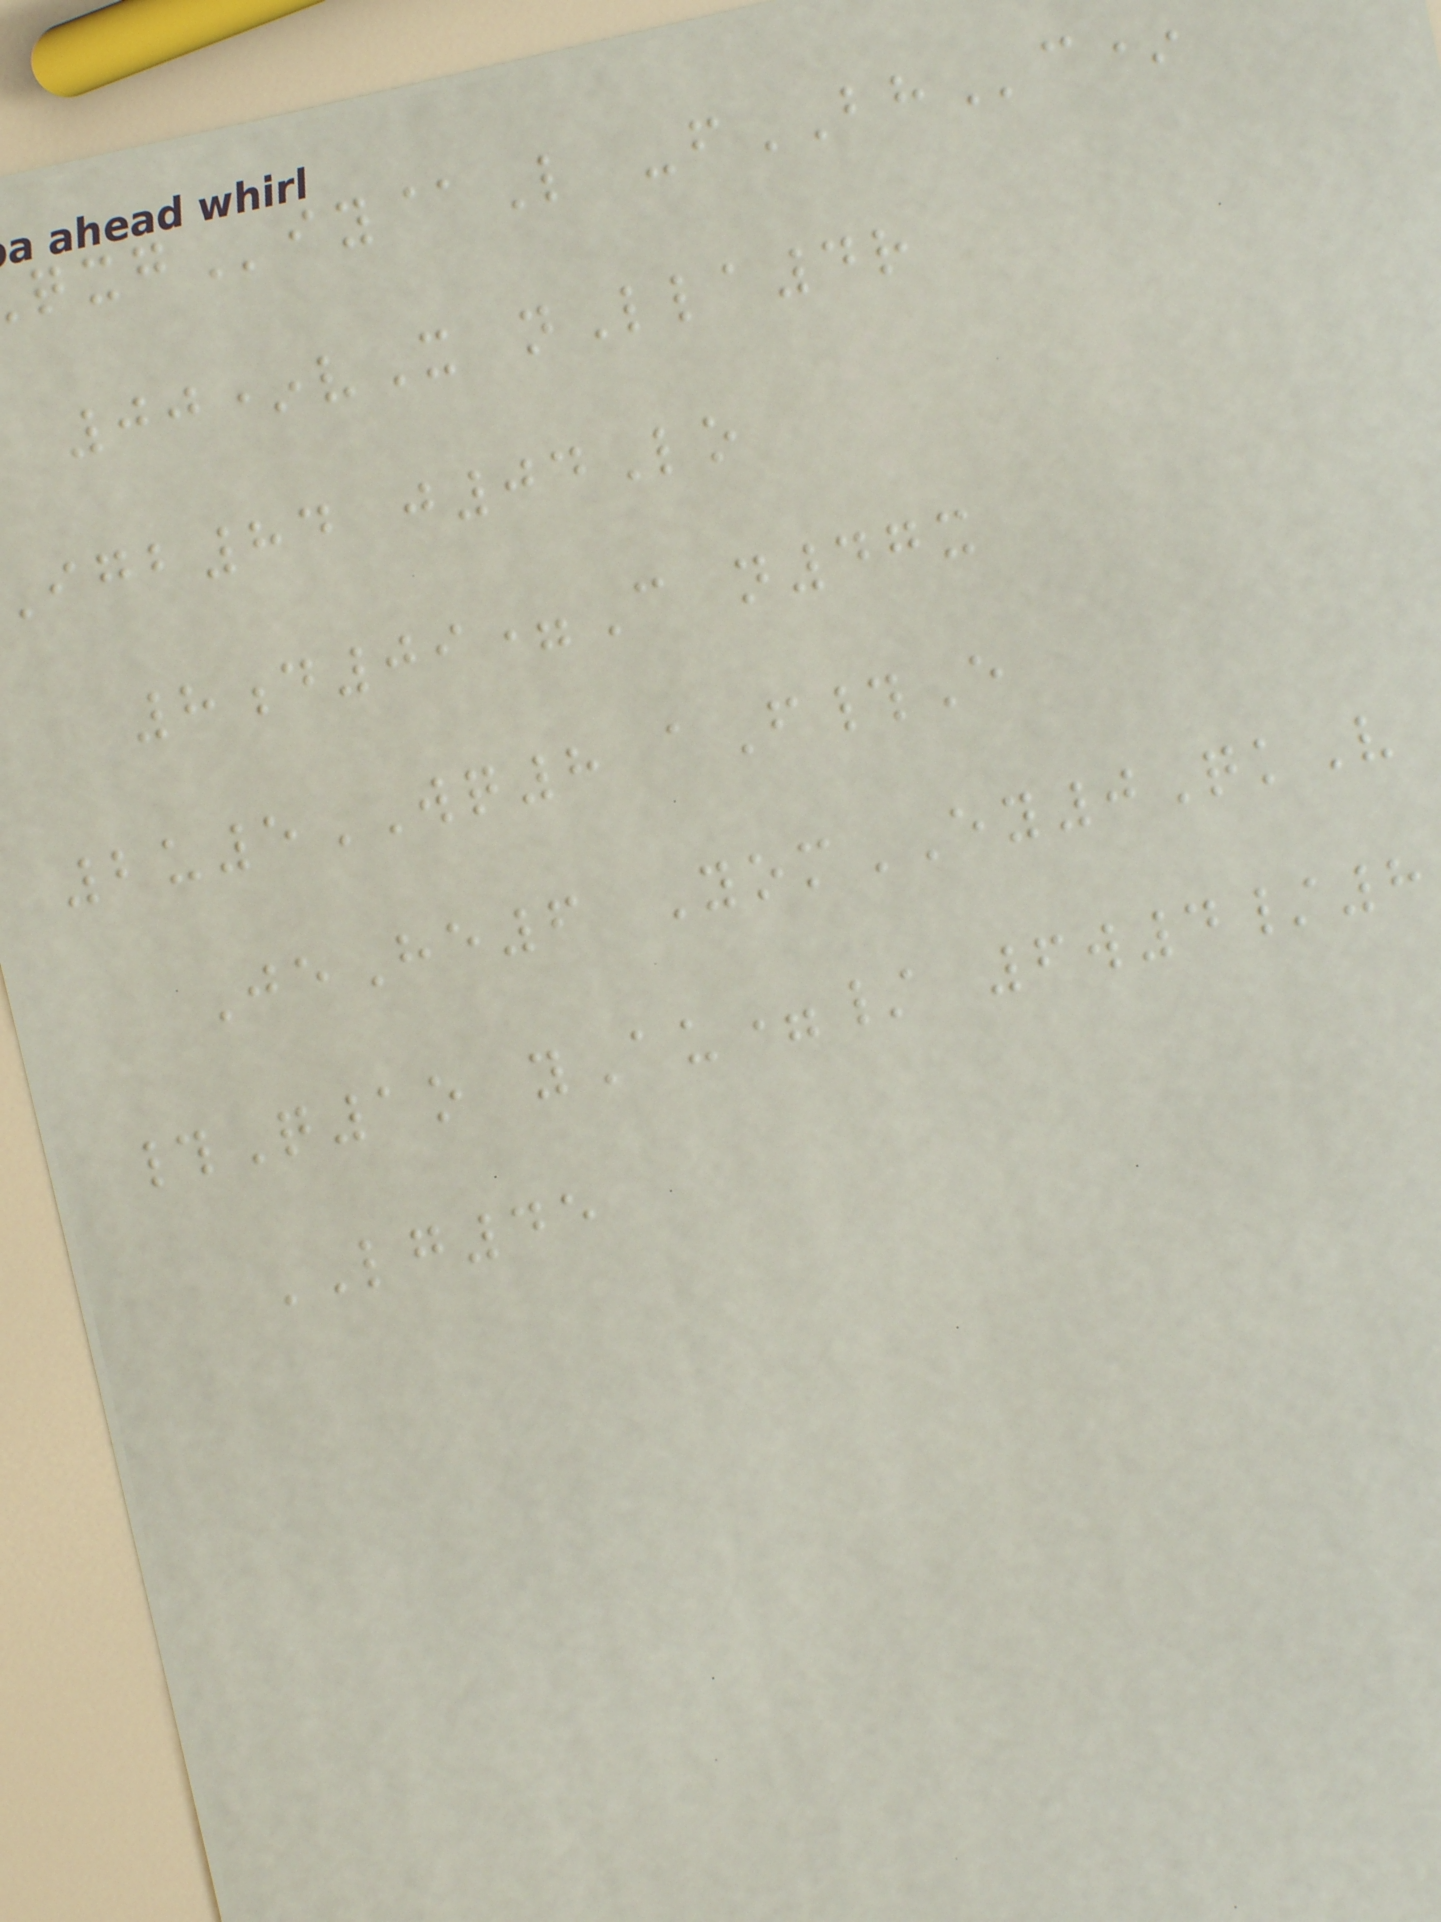iy@L -fBHc*
00*vX nLla4r
igb84 j04Lo
8d09=C n47x
2u5WQ8 aF#E
JeHe6 YomEY0QkV
#Q1o yAu=/ 6w4/8
LG45
